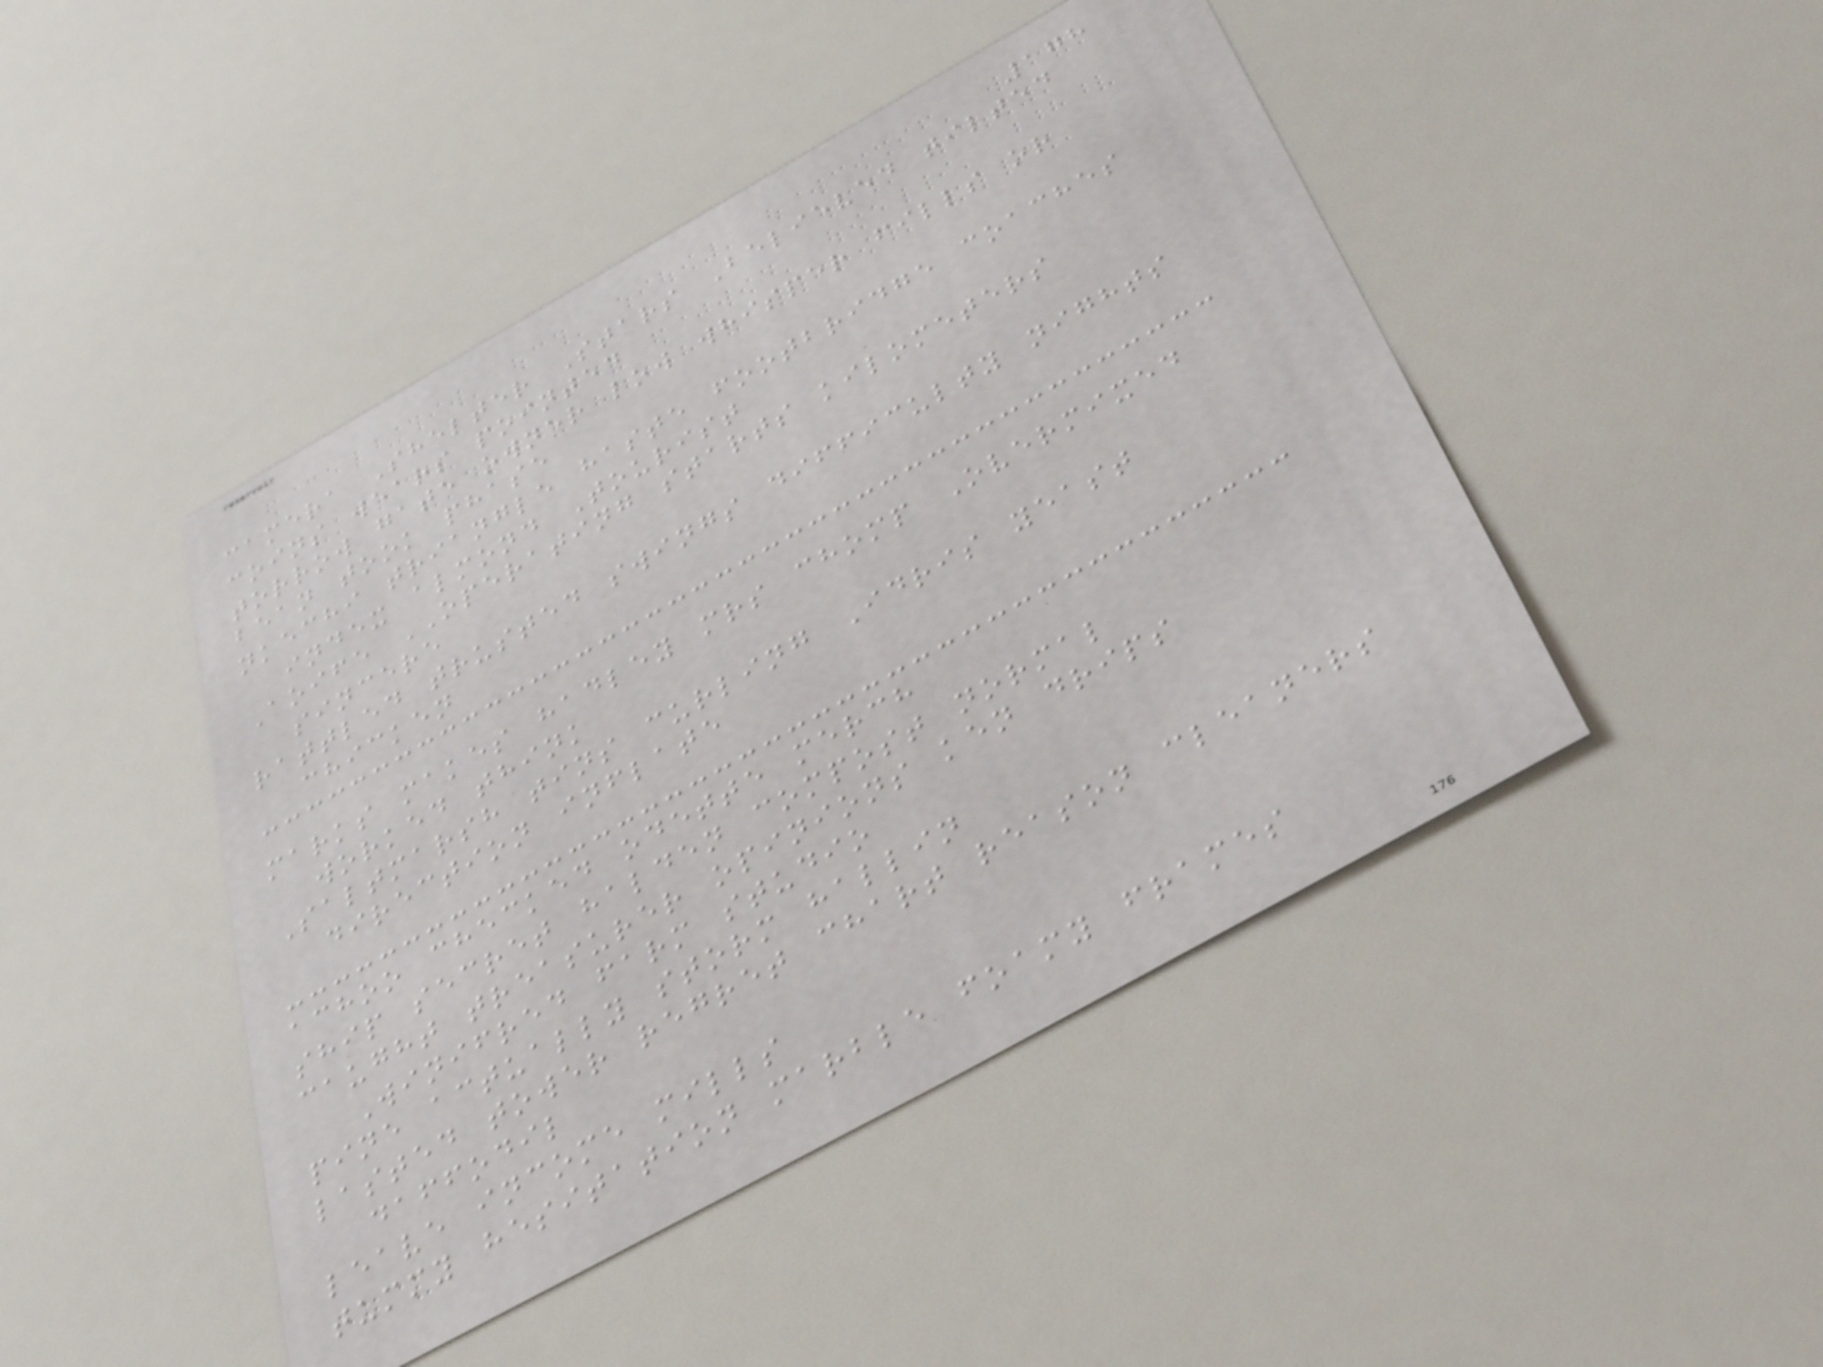178
camera Shelter Stars Believed tilted
coins wears pointed
torrow gate owner low whisper fills or
bean took phase
nkechi triangle haste footbridge coaches
index almond Tourist
Aoife OPERATING starts kilometers
sincere
rattled trusted swings difficulty nights
chicken
marks makes hadley mrs chomp Overmixed
worked think
Saltmarsh tins curling Idris yeast
direction inflate
achoo checked odette merch
ship secret halden compost normal
caught treasurer opinions ken drips
Winifred farm studio
pine actually storm hallin
lasted tower regret chart reason cleaners
daffodil
leave income mills
tummy hesitation marble foamy frames
